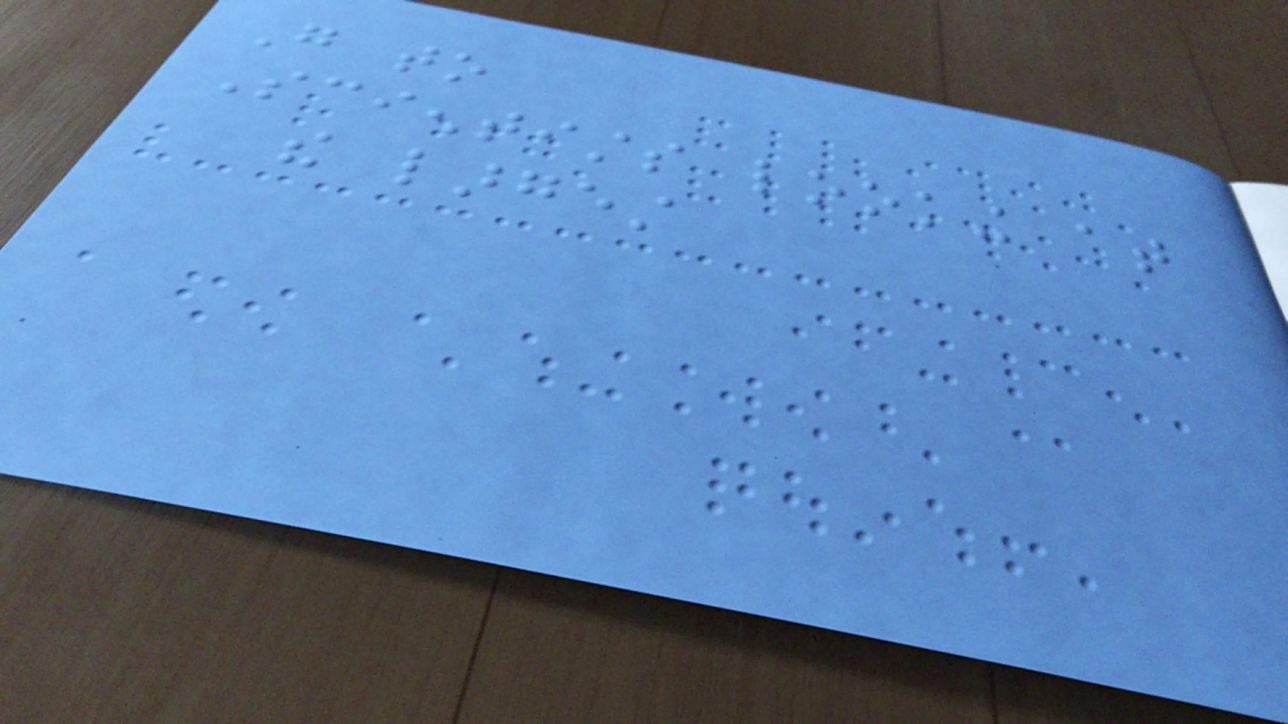Go to
Scientists looking at
the largest
